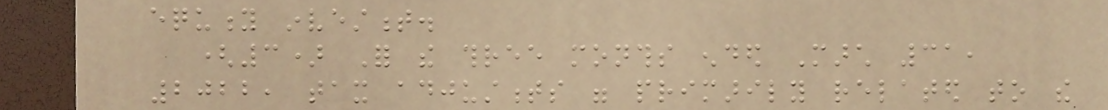equity investment.
(3) For the three months ended March 31,
2022, tax adjustments were primarily related to the
